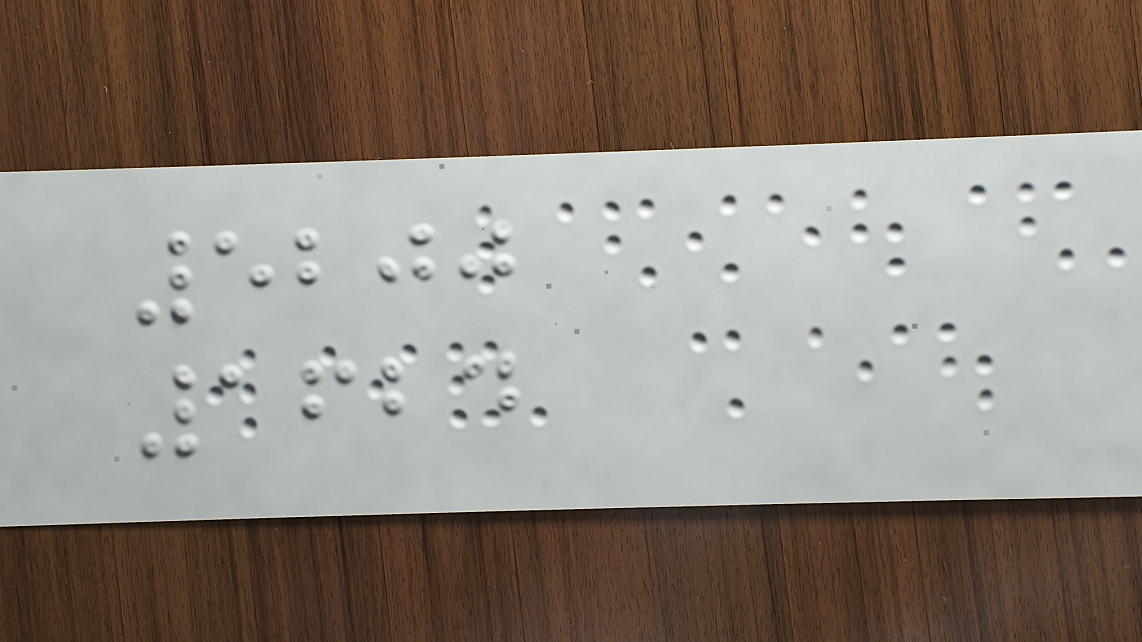5200
1624
